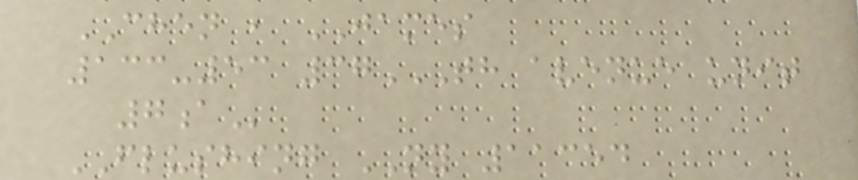CHEN , JAMES
133-53 37TH AVENUE UNIT
7A
FLUSHING NY 11354
